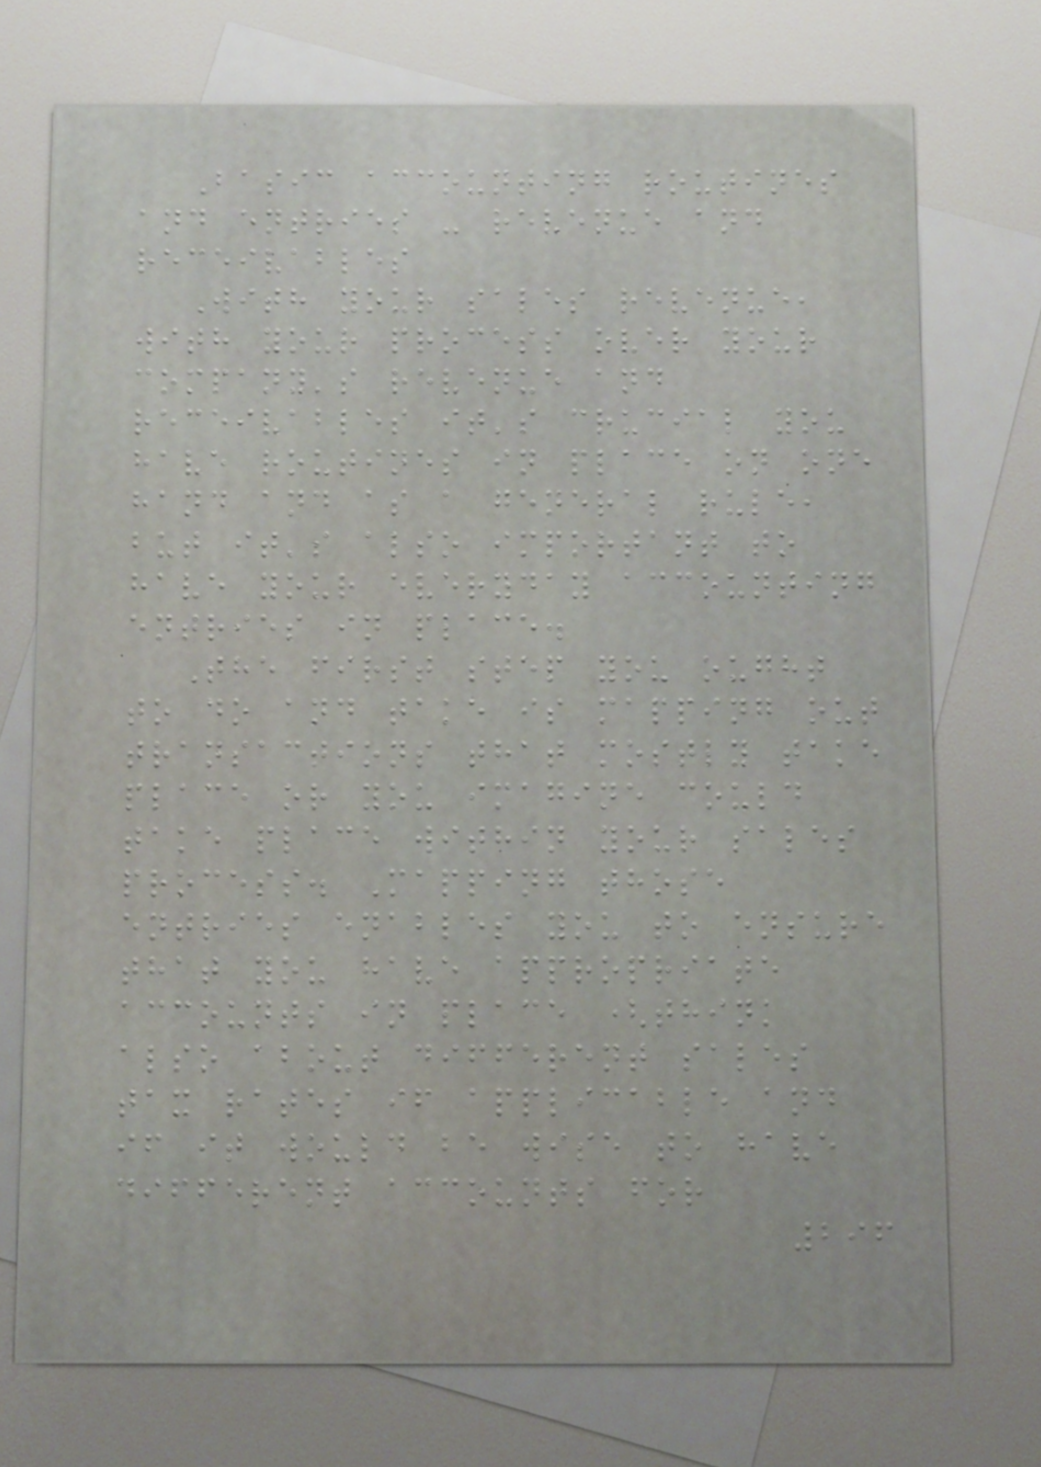Basic accounting routines
and entries - revenue and
receivables
With your sales revenue,
with your process over your
company's revenue and
receivables it's crucial you
have routines in place on one
hand and as a general rule,
but it's also important to
have your everyday accounting
entries in place.
The first step you ought
to do and take is mapping out
transactions that mostly take
place or you imagine could
take place within your sales
process. Mapping those
entries enables you to ensure
that you have appropriate
accounts in place (think
also about different sales
tax rates if applicable and
if it would be wise to have
different accounts for
296
